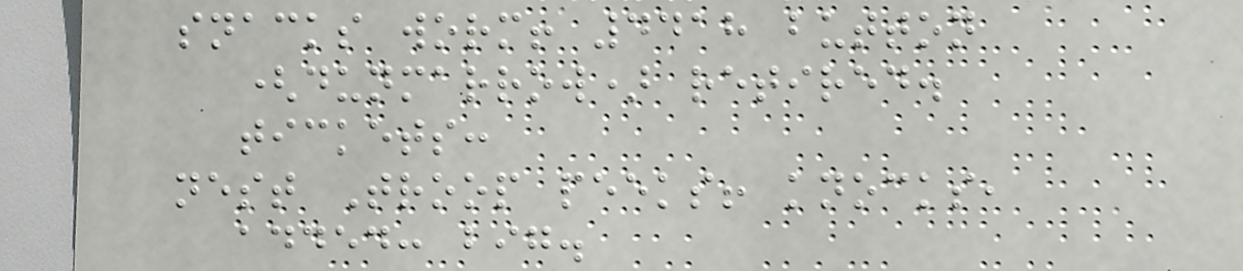snacks worm! 4418 button
(dunmarrow) retired.
tickets:
nest Troop peeks! knocks,
added: big.
